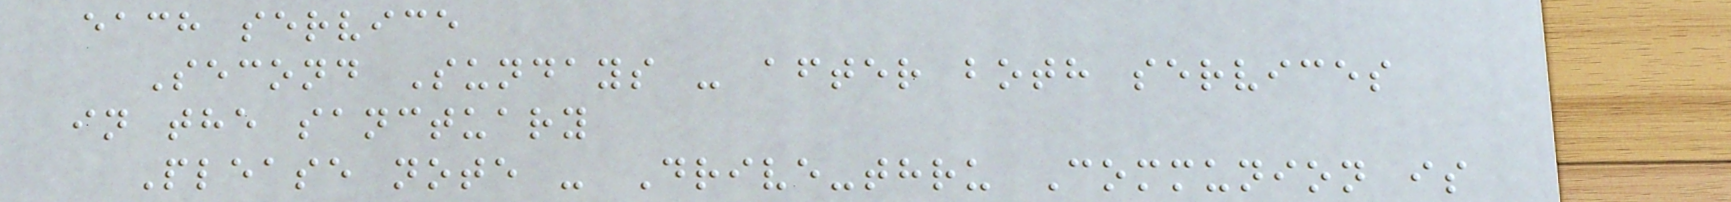each service
Second Sundays - after both services
in the sanctuary
Please note - Drive-thru Communion is
